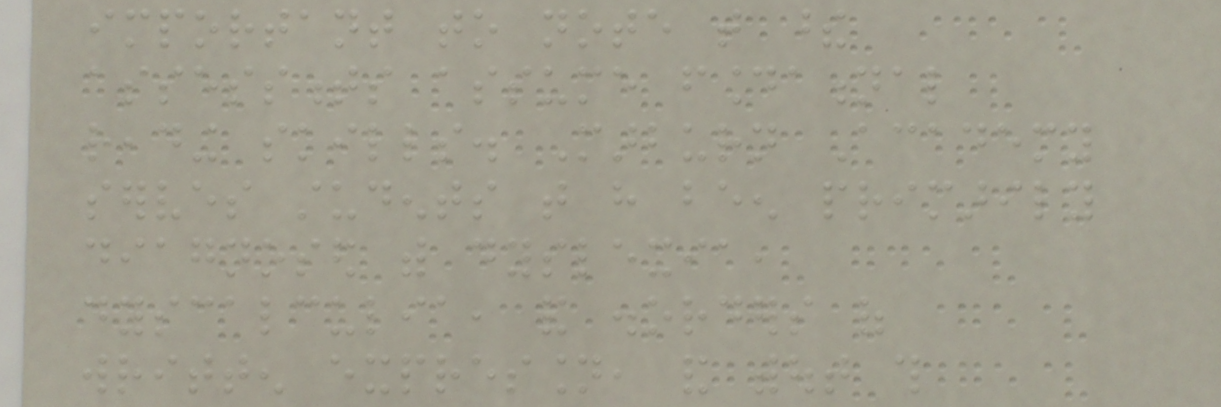important to note that these
assessments assume foundational
reading skills. Marburn Academy
serves students that have been primarily
diagnosed with dyslexia,
dyscalculia, and disorders of
written expression, and without this
